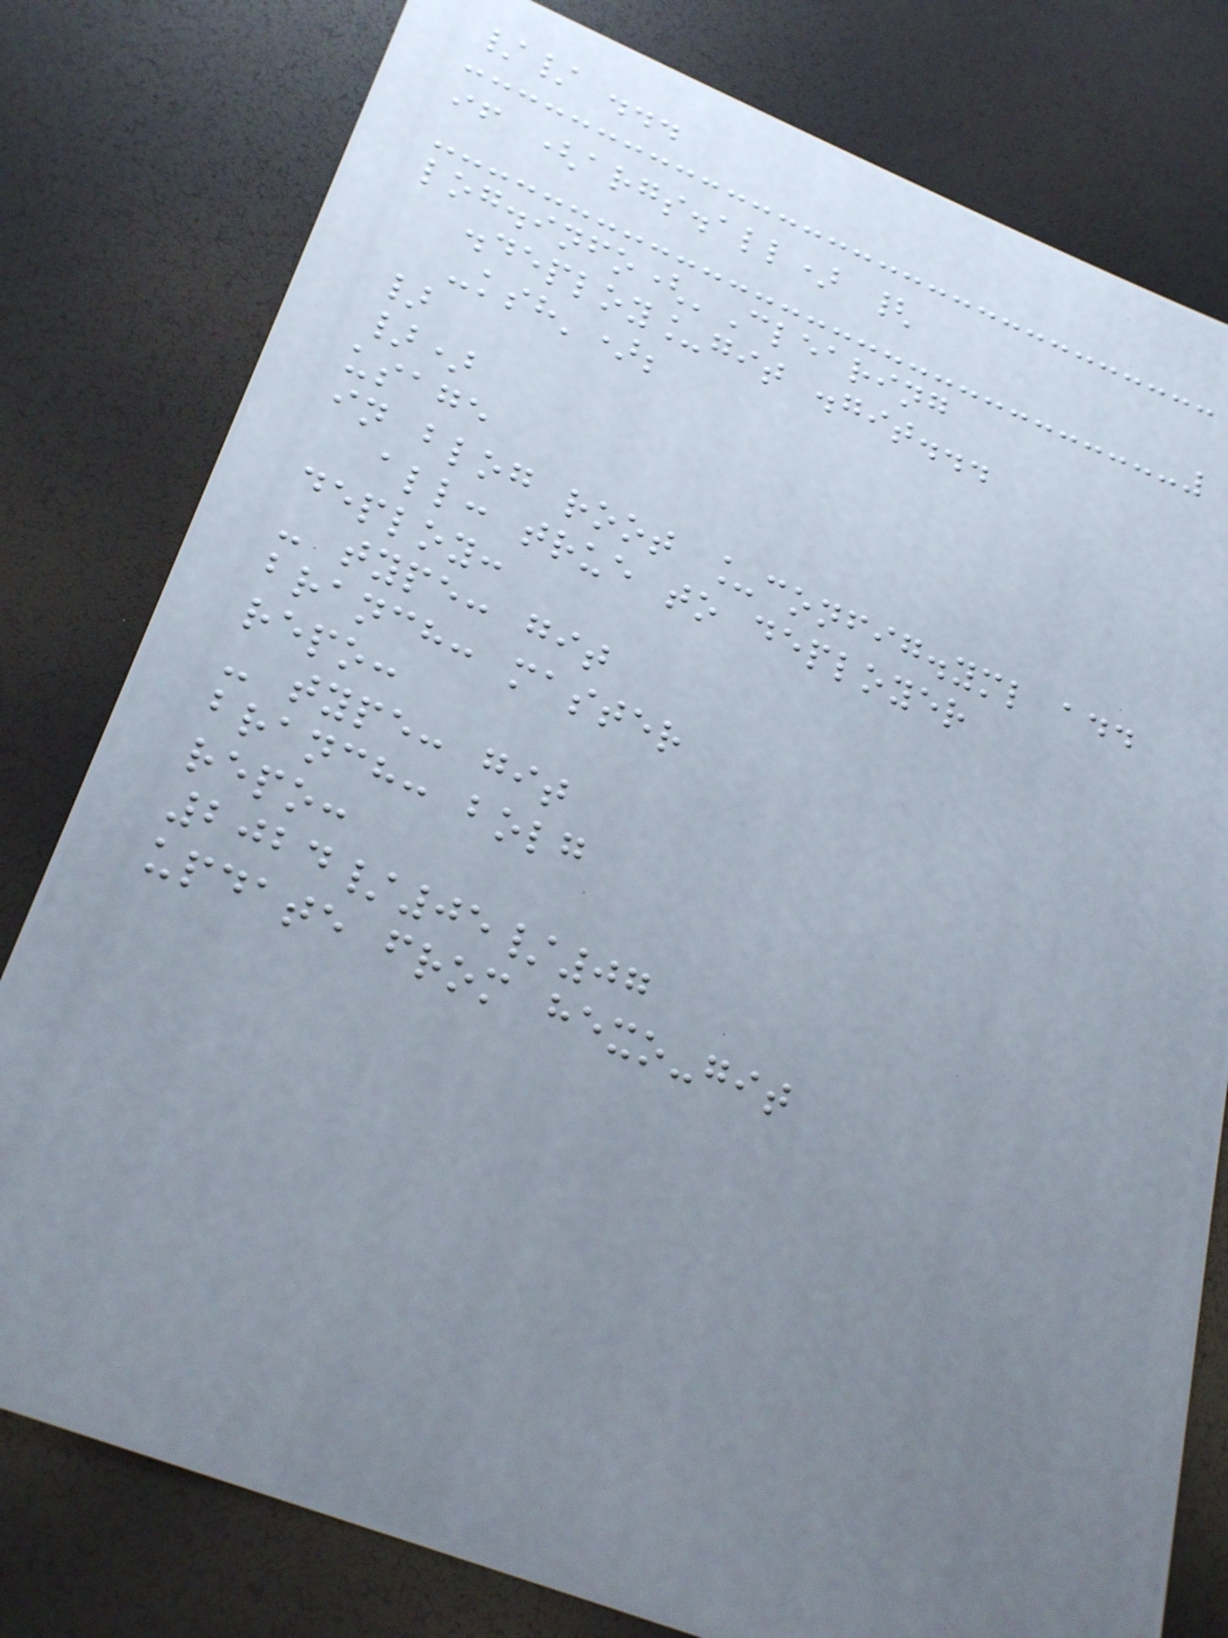// ...
if (args.all) {
log.info('Clearing
.deploy_git .git...
-ksh');
}
})
usage
in blog root _config.yml add
all: true to deployer
deploy:
- type: git
branch: master
repo:
- type: git
branch: bolg
repo:
2024/05/07
update from hexo-git
